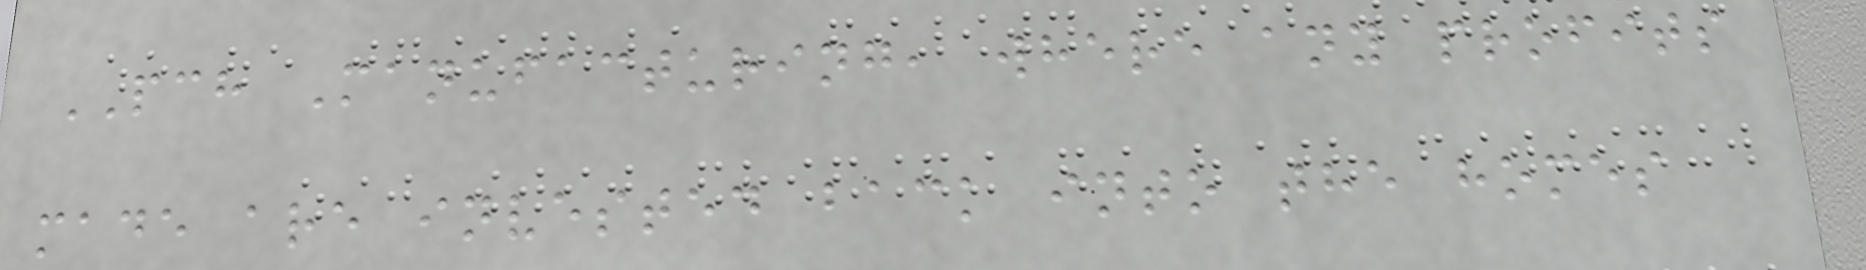PCH Manufacturing, where any profits
made are invested back into the homes
